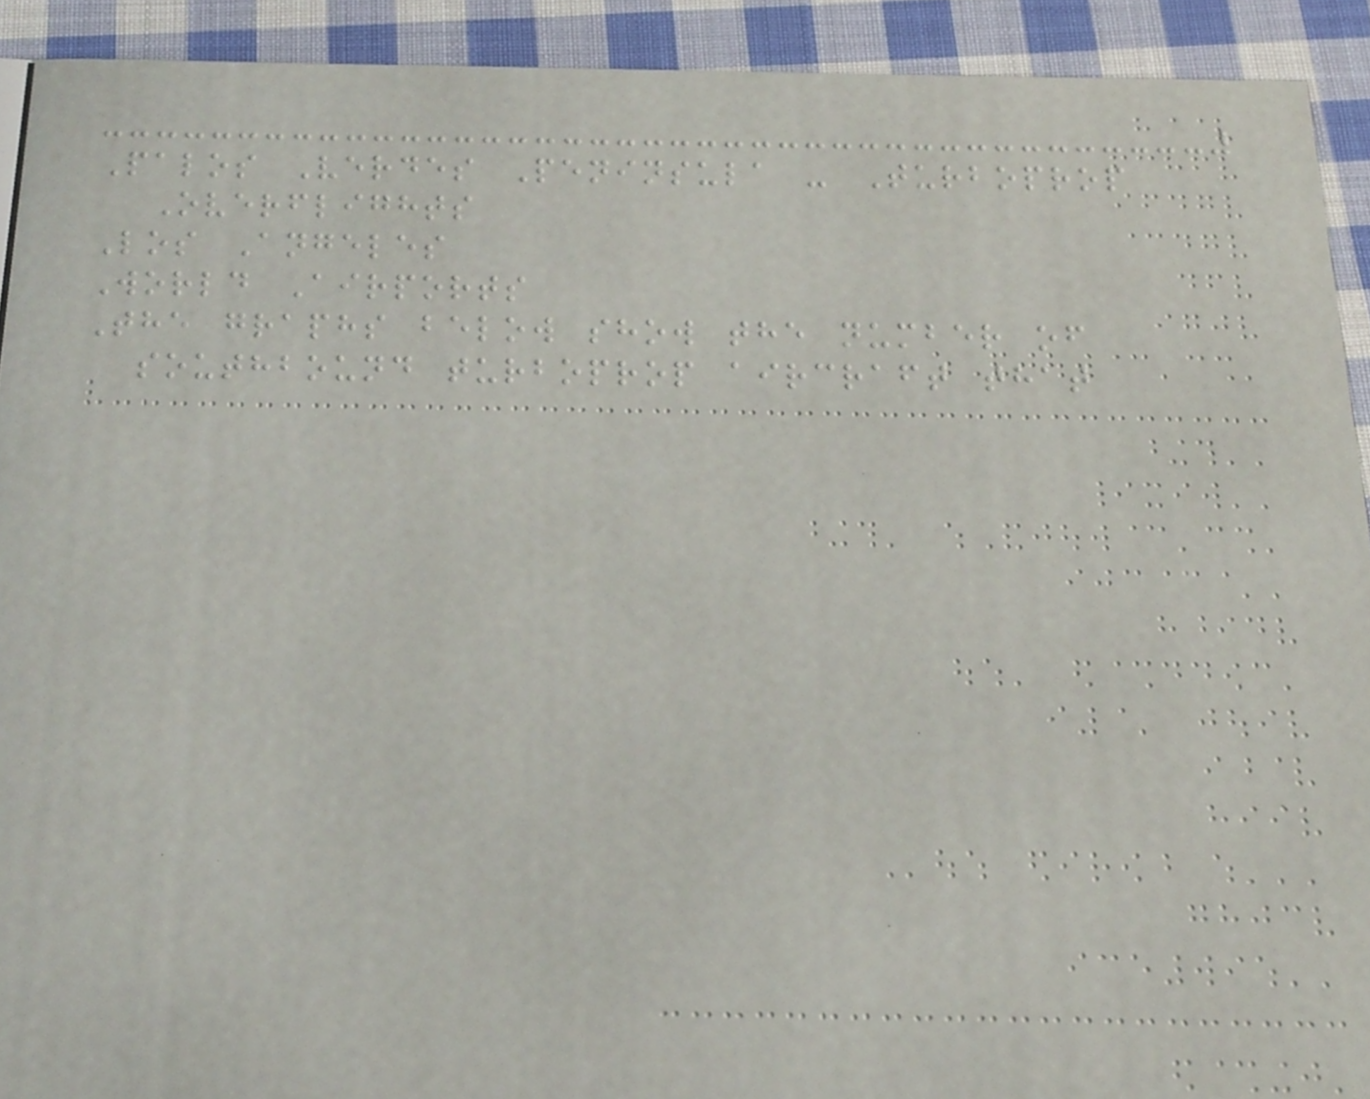Palos Verdes Peninsula - Turboprop
Overflights
Los Angeles
World Airports
The graphs below show the number of
southbound turboprop aircraft that
